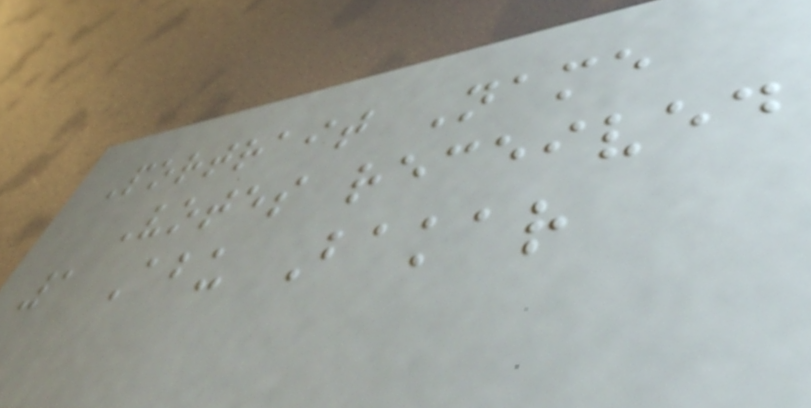Portrait Name
Votes received
1 Abu Bakar
